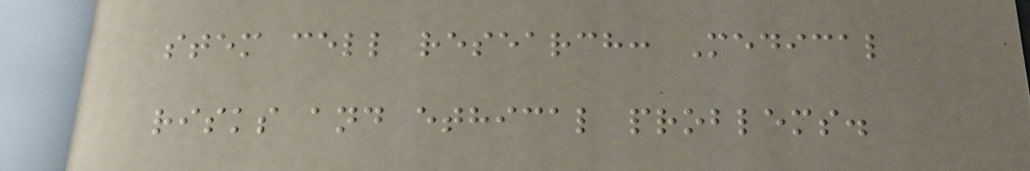stem cell research: Medical
risks and ethical problems.
